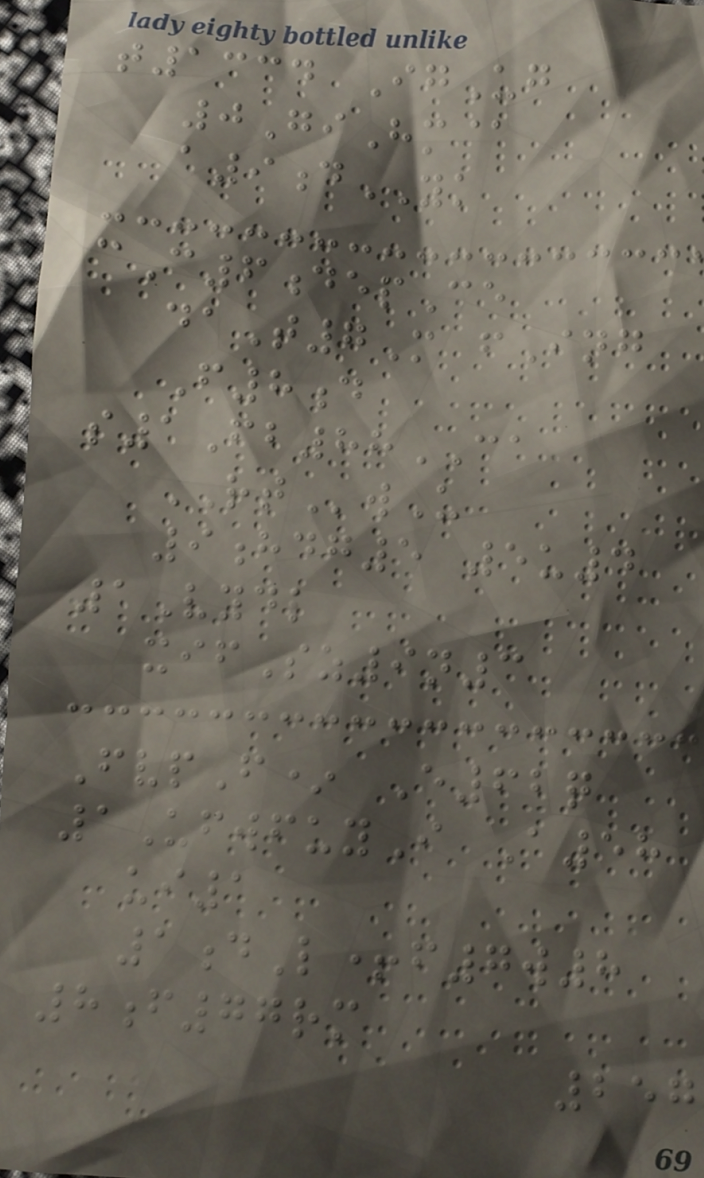t1334 IgUg
0GiHm@
a9dYK
cC6depCe
daT7M fIng
F8d
s1Fb88CA
RTwU
9hdg5 5u4
1Vydl
xifSz9n3
FvpF* E62q
1UfwfuyI A58
ui1
1dL+f7w8
8f77rm
257
